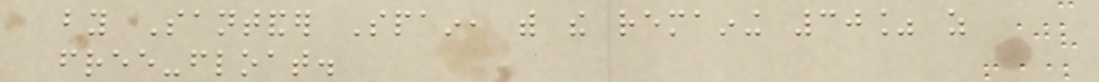by Santander Spain, with the remaining 30% as
free-float.
